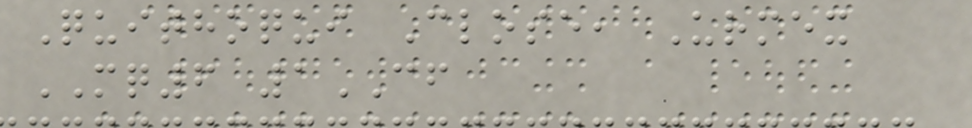Quithoqui Close, Urmex
MQ6 1CF
